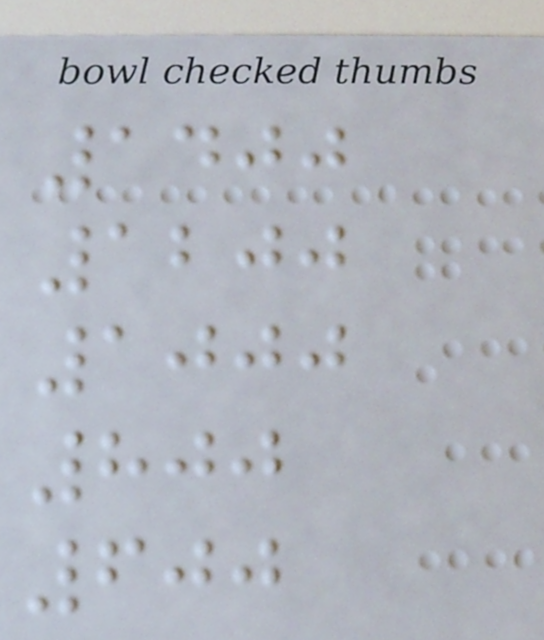1400
1200
1000
800
600
